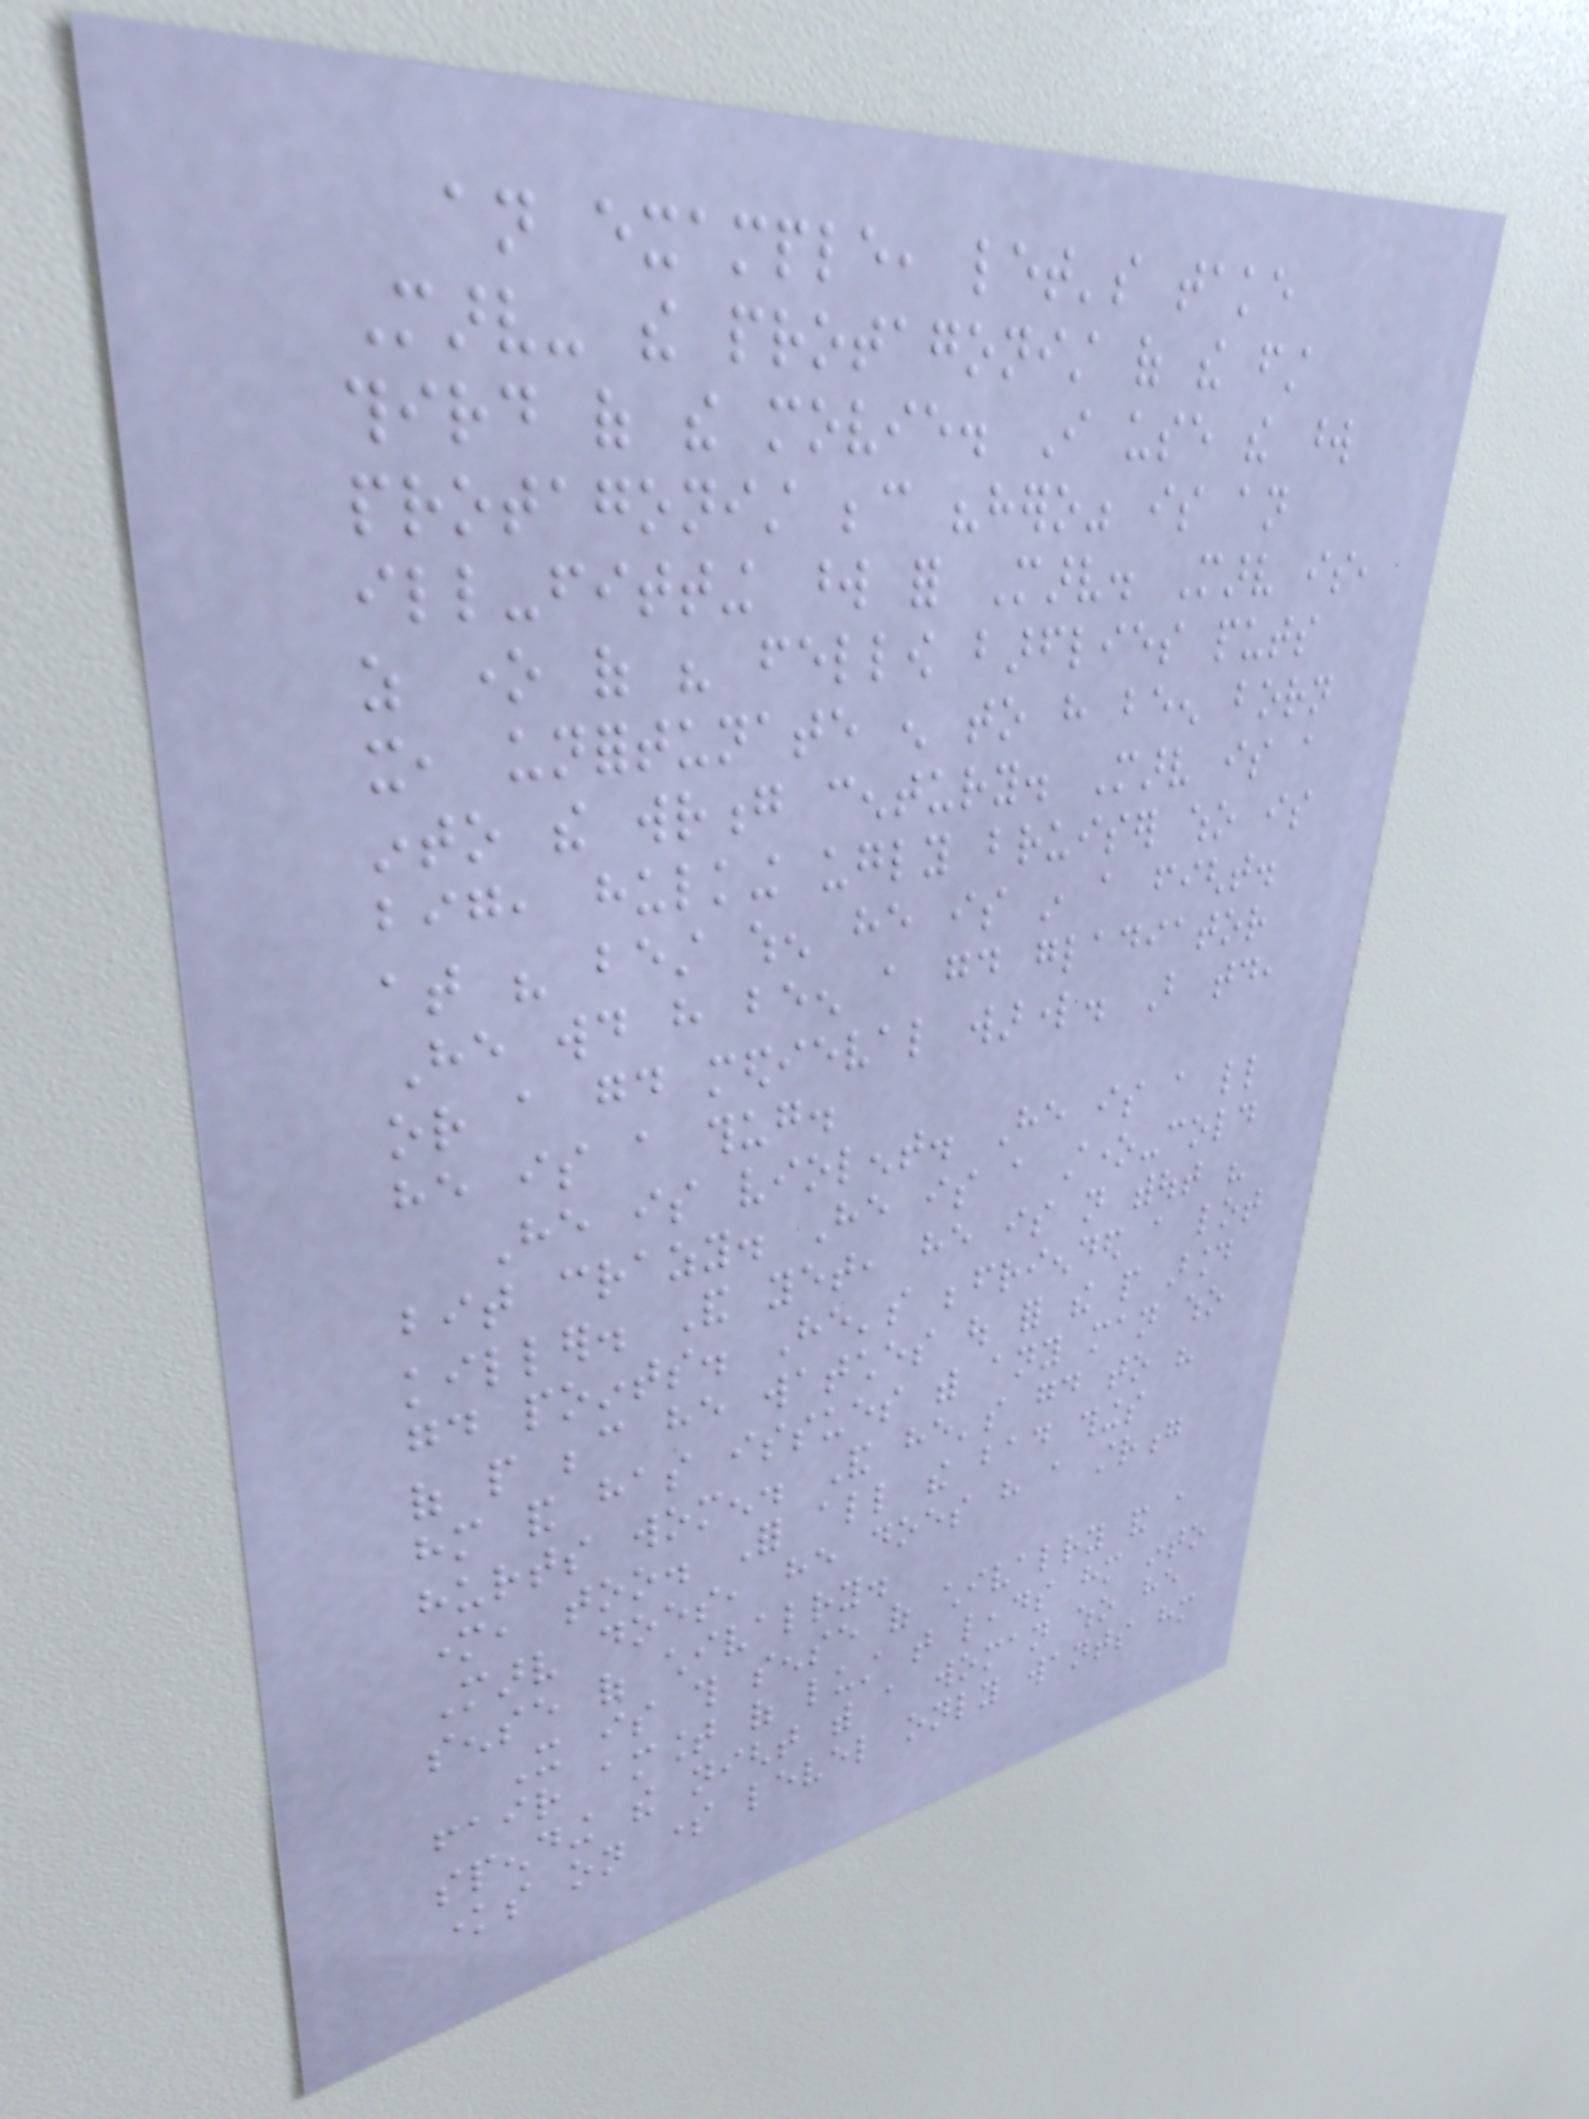an example, let's take
Marv- the protagonist of the first
third of the movie. I use the word
protagonist because "hero" is an
ill-fitting word for Marv. Marv is,
as one of his fellow barflies puts
it, unfortunate enough to have been born
into the wrong century. Marv is a
big, hulking ugly bruiser who is
at his best when he is in a fight.
He would have been a good gladiator
or a good medieval warlord. But today,
he is a thug.
He is violent. He is a little
bit crazy. He is a stone-cold
killer. And yet, he is not without his
good points. He's befriended a lot
of people because he watches out for the people around
him and has issues with any man who
hurts women. And he's good to his
mother, too. For all the bad things
Marv does, he does have a strong
sense of chivalry.
It is this sense of chivalry and a
fair amount of lust that leads him into
spending the night with a woman who he
knows on some level only wants him
